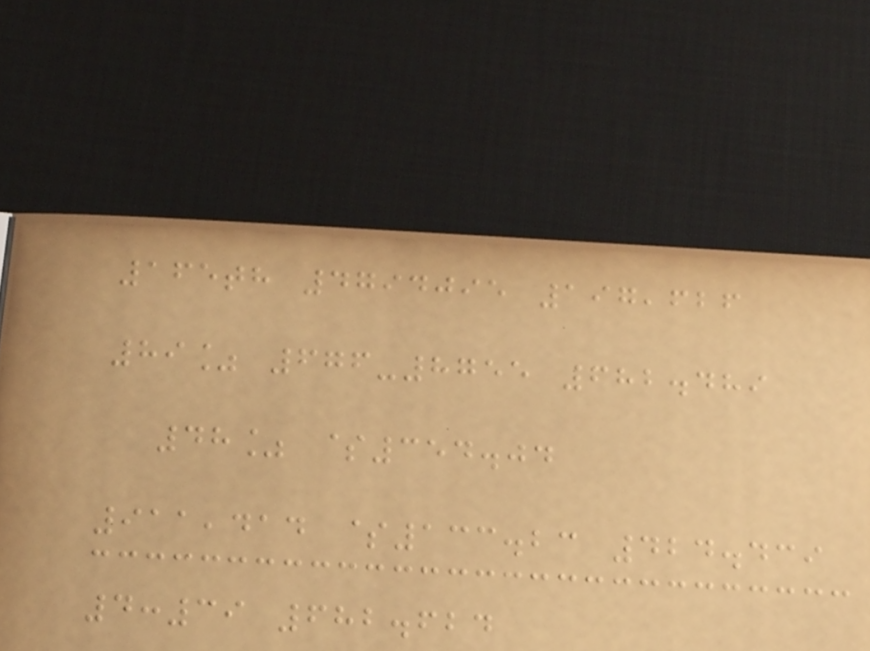165th 4794095 197,626
89% 676-8755 682.489
48% $354.04
911,414 $133.23 424.439
4:39 682.624
